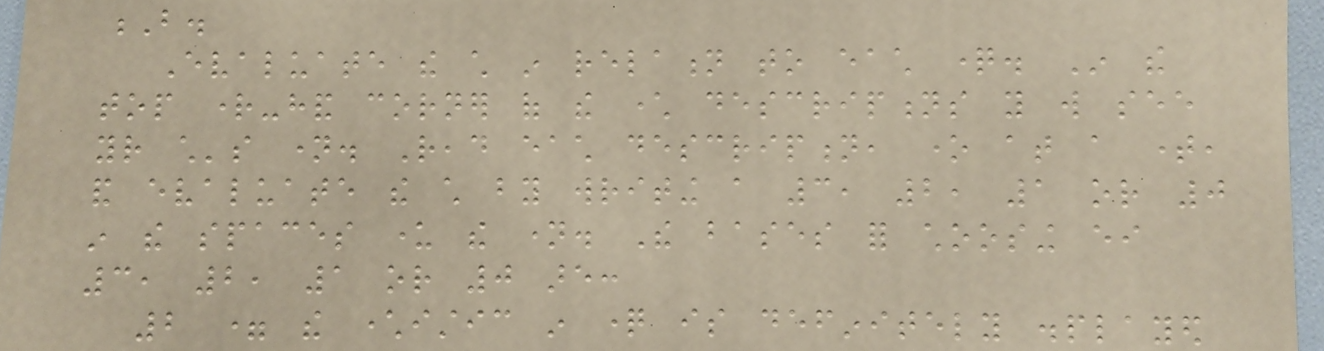B.
Evaluate the child in relation to each question. In the
top right-hand corner of the character descriptions you will see
your child's name. Read each description, one at a time,
and evaluate the child by writing a 3, 2, 1 or 0
in the spaces under the name. The bases for choosing either
3, 2, 1 or 0 are:
2 = the characteristic in question is definitely displayed
